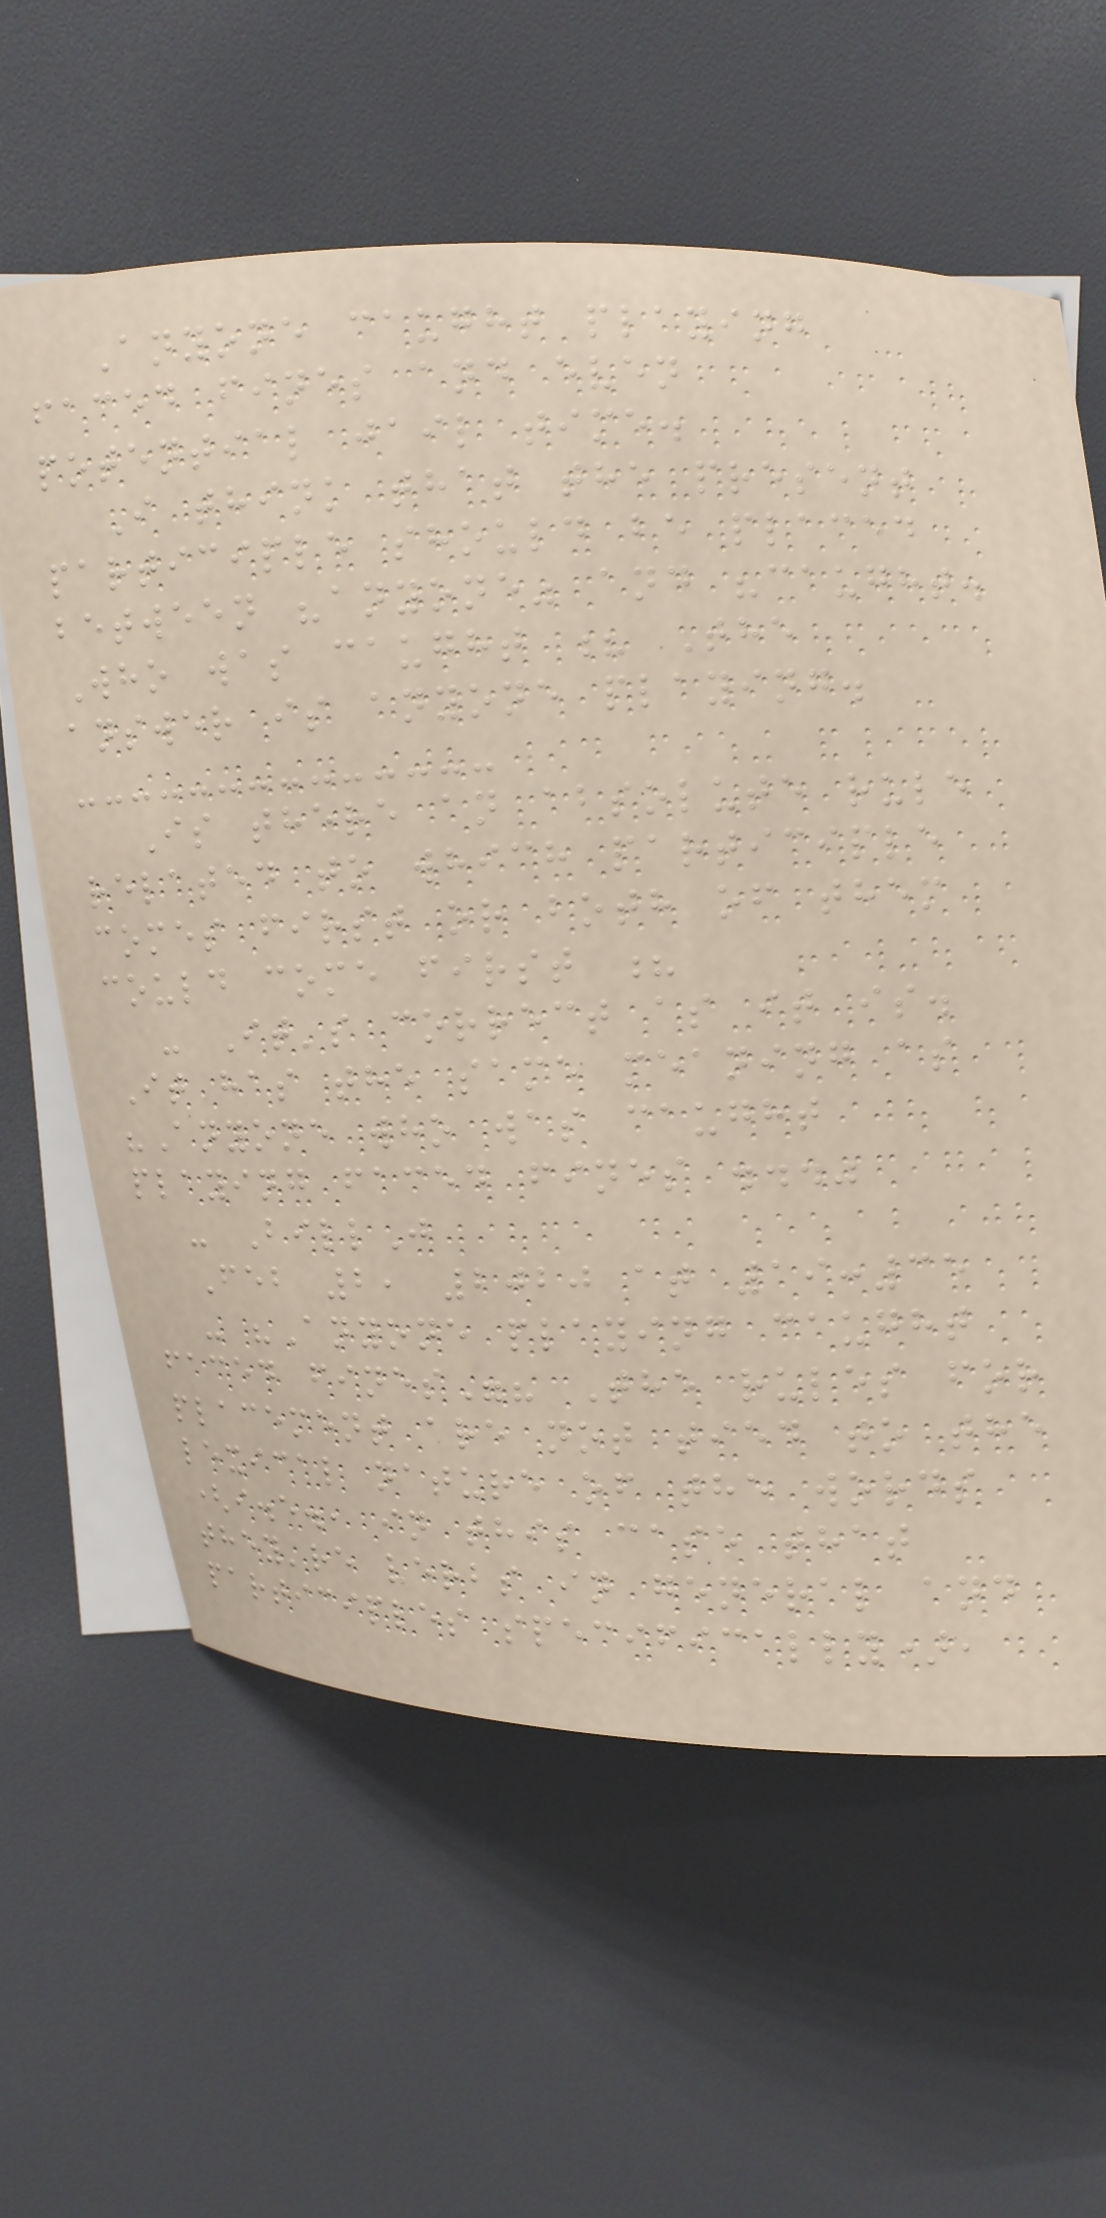Anyone caught playing
faced fines and even
potential jail time.
I think that the present
participle should be placed
between "anyone" and "caught.
Who was caught ? The
answer is anyone playing.
Is there an absolute rule
related to which participle
comes first or both of them
could come first ?
- It's correct as it is.
It has the same meaning as
"Anyone who was caught
playing faced fines ..."
- BillJ
Feb 2, 2020 at 19:35
- "Anyone playing caught
faced fines"? The rules for
placement are not tied to the
lexical nature of the words
(i.e., in this case that
they're verbs in general and
participles specifically),
